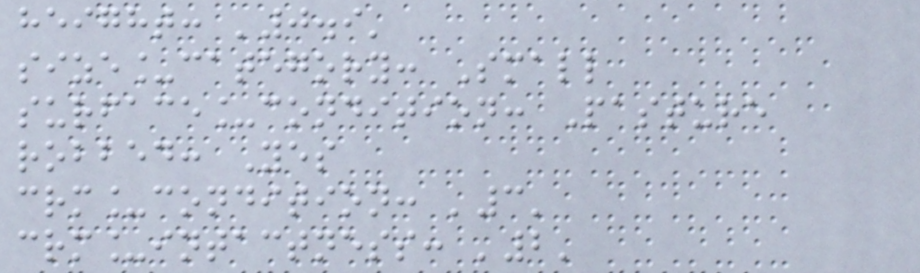height: '0.9'
size_category: Small
surface_condition: Pasture
robbed: Yes
crm_condition: '3'
crm_intactness: '2'
